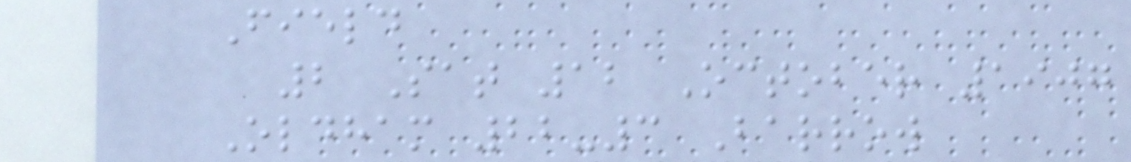Field
2 Sat 12 October 1907
Oldham 22-3 Barrow
